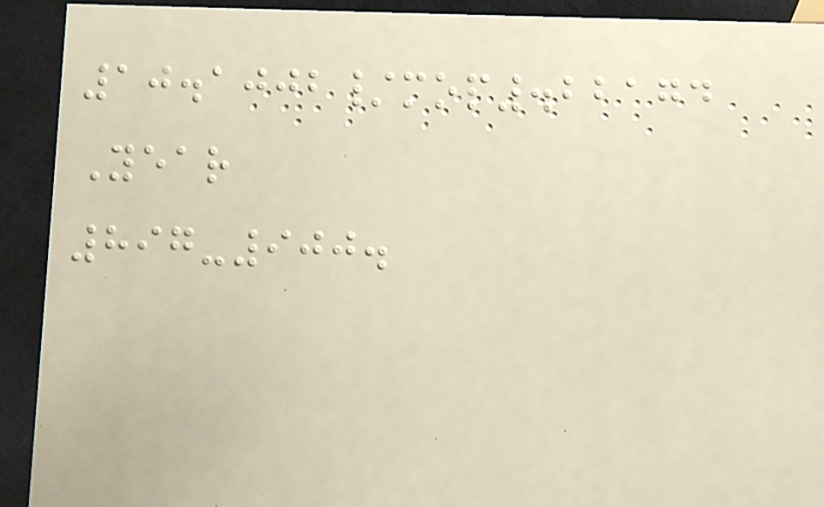10.1002/mop.22174
Year
897-900.
